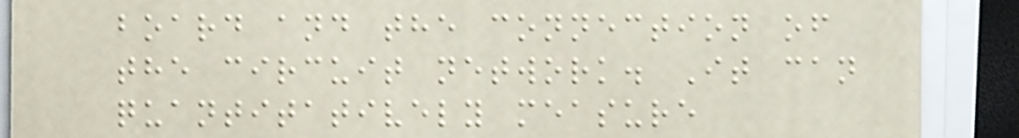board and the connection of
the circuit network. It can
quantitatively measure
